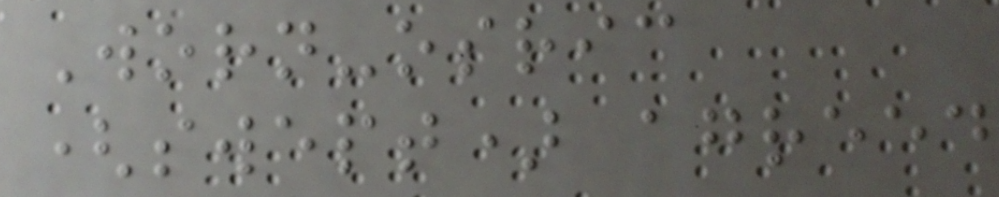Worn-osric
(swept) agreed
